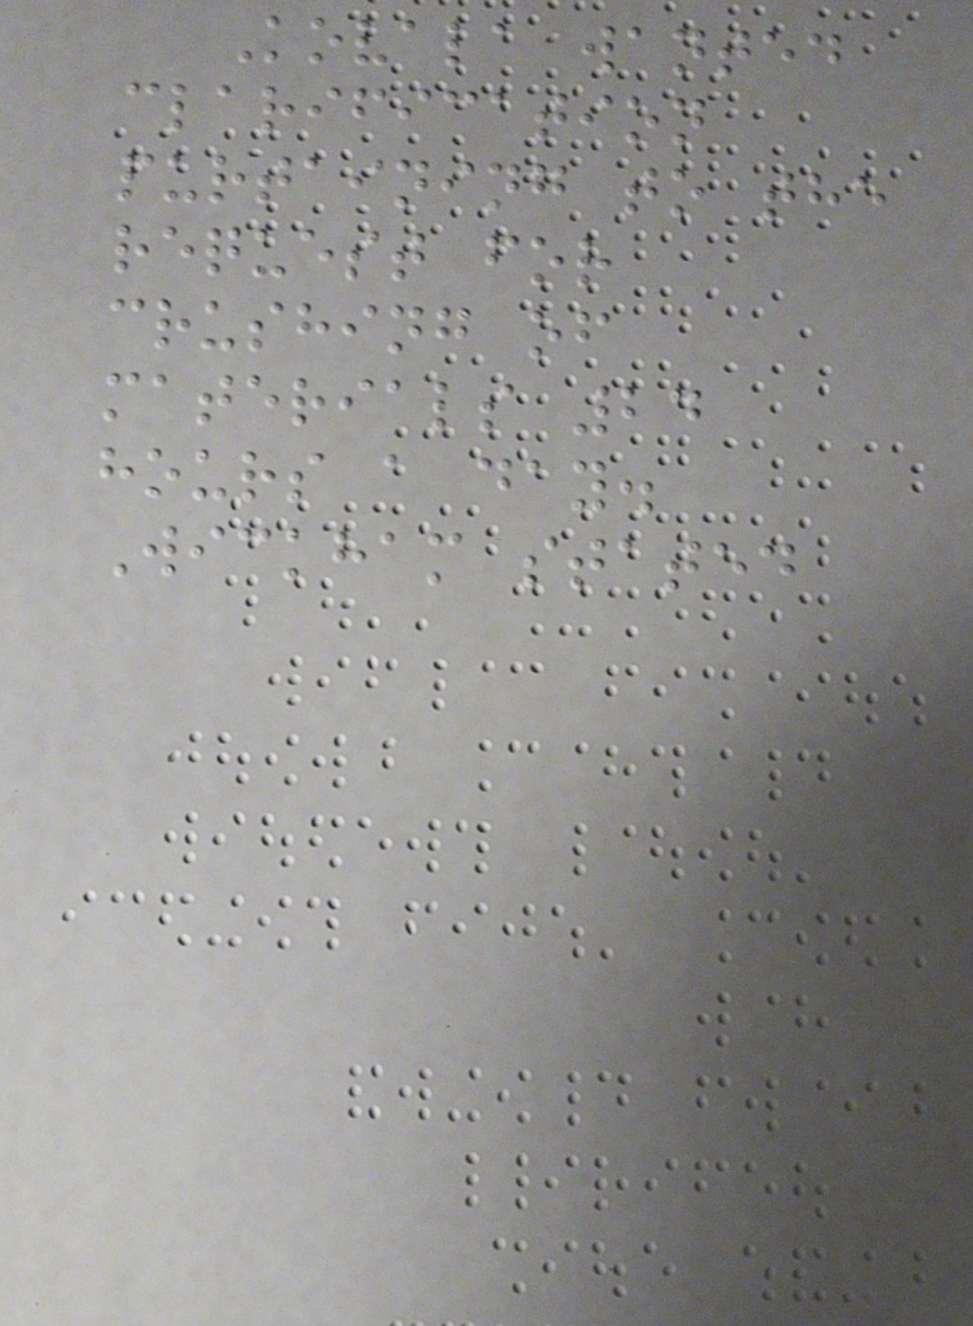Kovala wanted
clarification
purtaining to the
request for
crushing of
materials 24
hours a day.
Wickham stated
